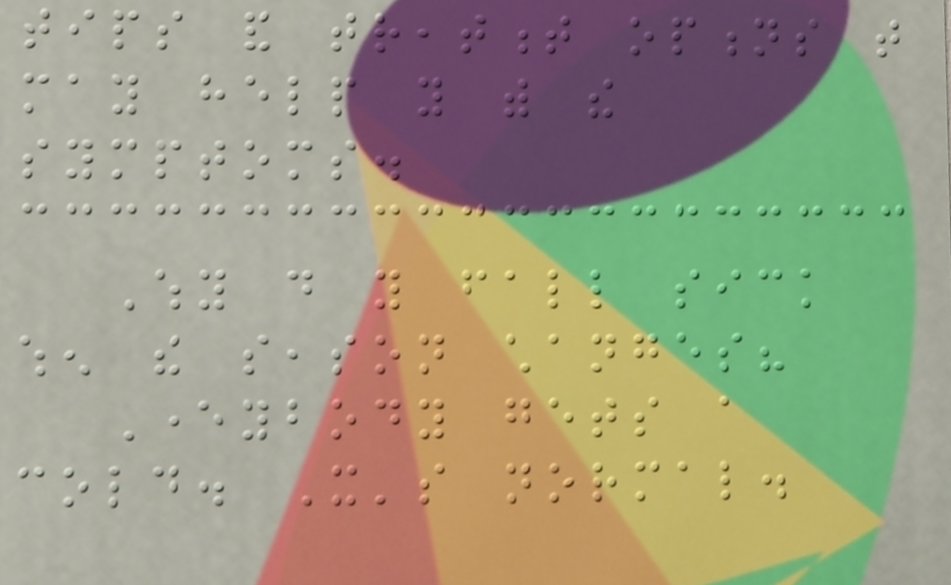tips and treatment options that
may help you with the
symptoms.
Why do you fall sick
when the season changes?
Everybody gets a
cold. It's normal.
